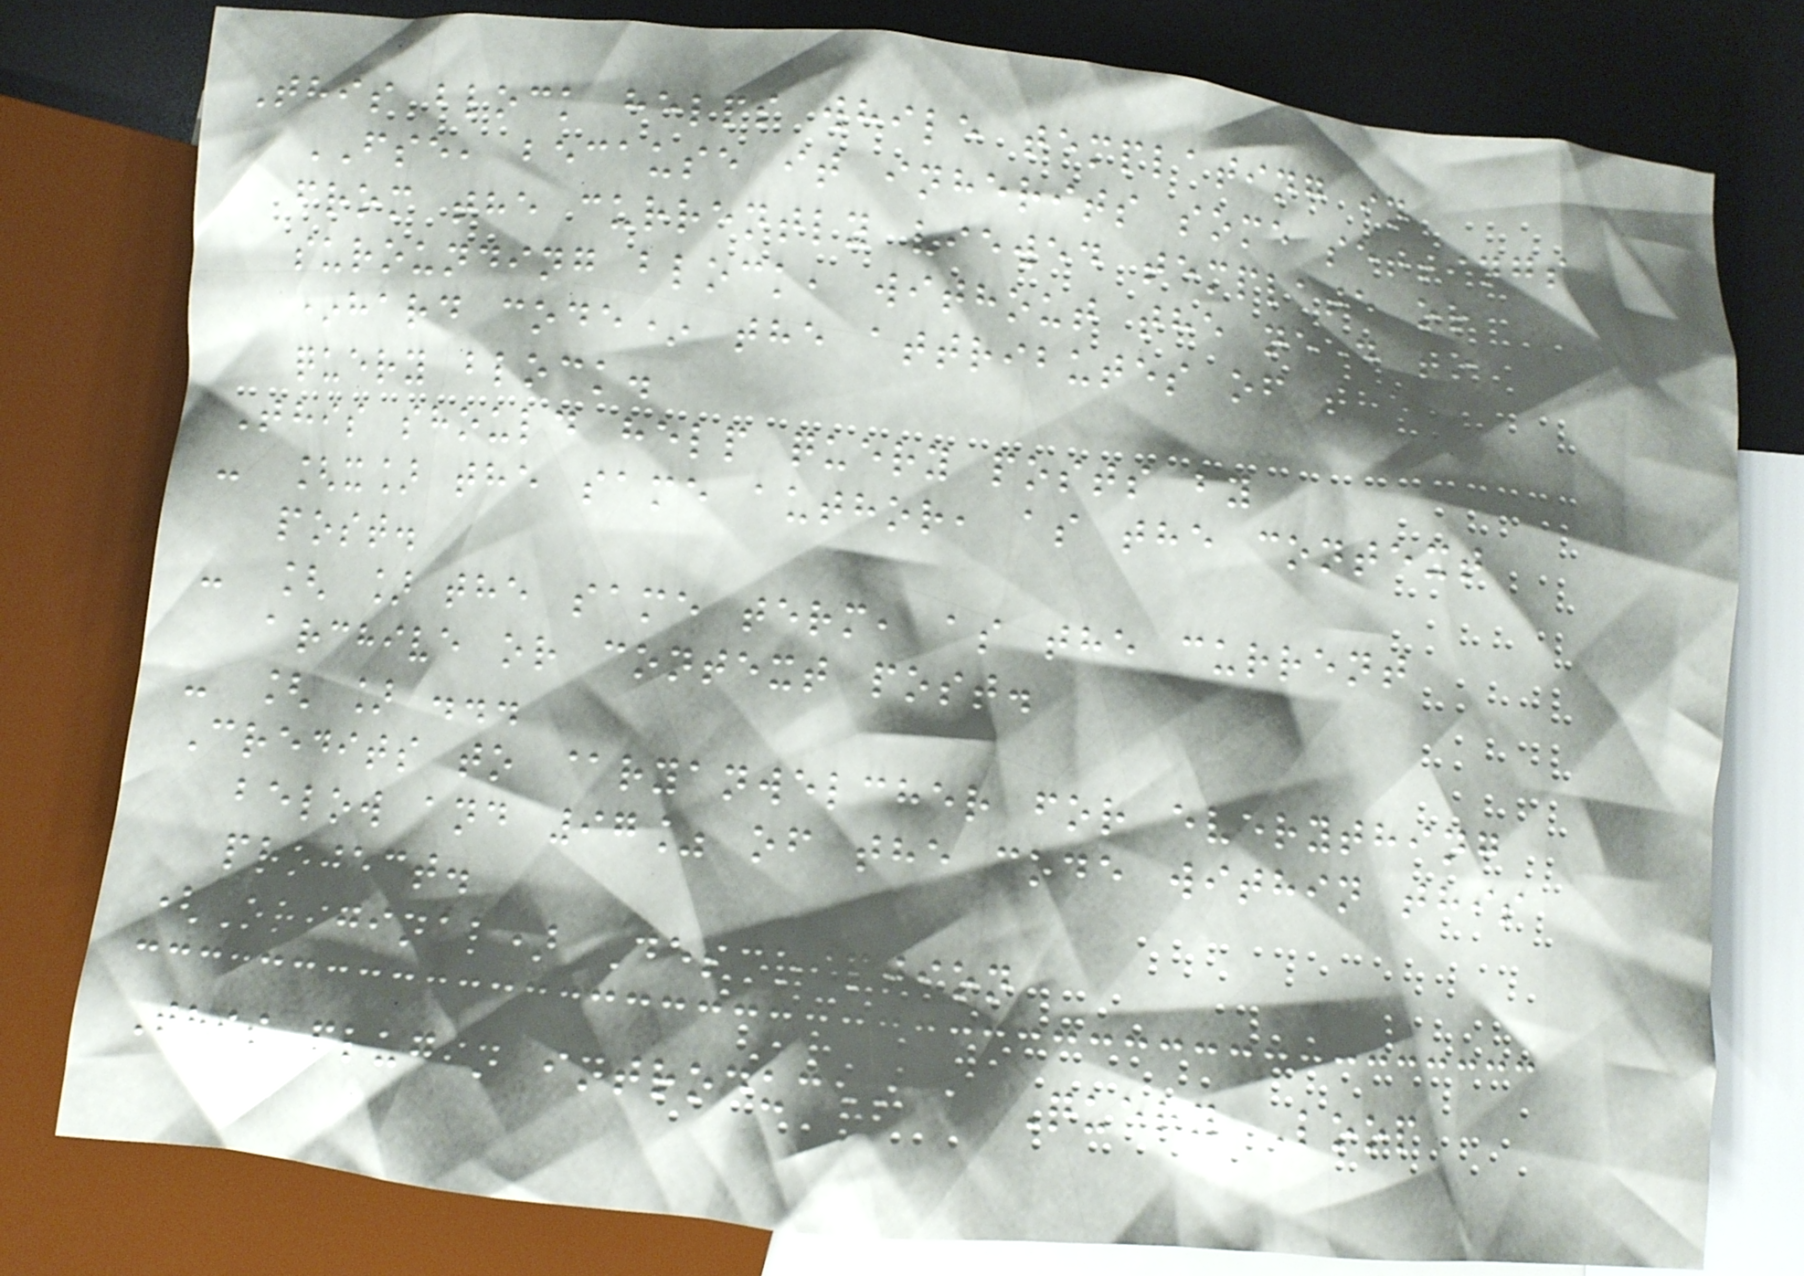This block helps while templating in
FSE, because it inherits some settings
from the currently viewed template or
surounding block, without the need to
*hard code* the attributes of the
query block.
This should help query posts by
- [x] the same author, as the context
post.
- [ ] the same term, as the current
archive or context post.
- [ ] ...
Credits to @ryanwelcher for everything
below and 97% of the code within this
project.
(Original) Description
This plugin introduces a Query Loop
